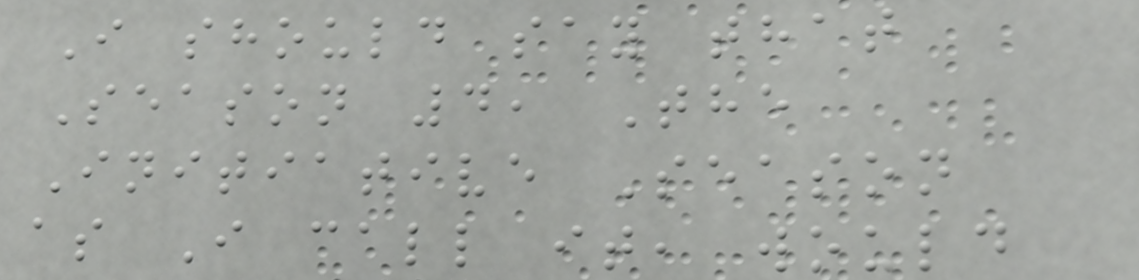I should say that
Season 4, The
Initiative Season
as I call it, would
